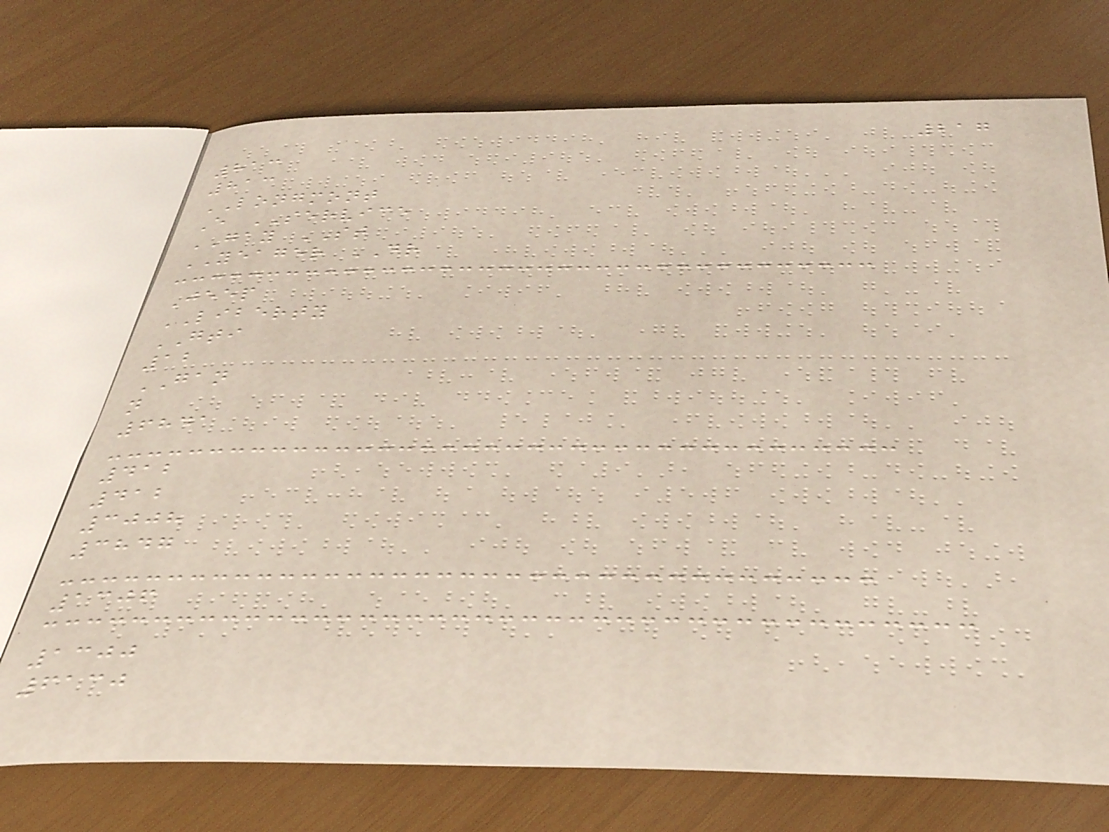217
813
813
LONGMONT
E SERVICE
GAY ST
YEAGER DR
Jeep
LIBERTY
GTI
12
GAN
n
6841
412
412
3008
3847
1306
1300
6130
